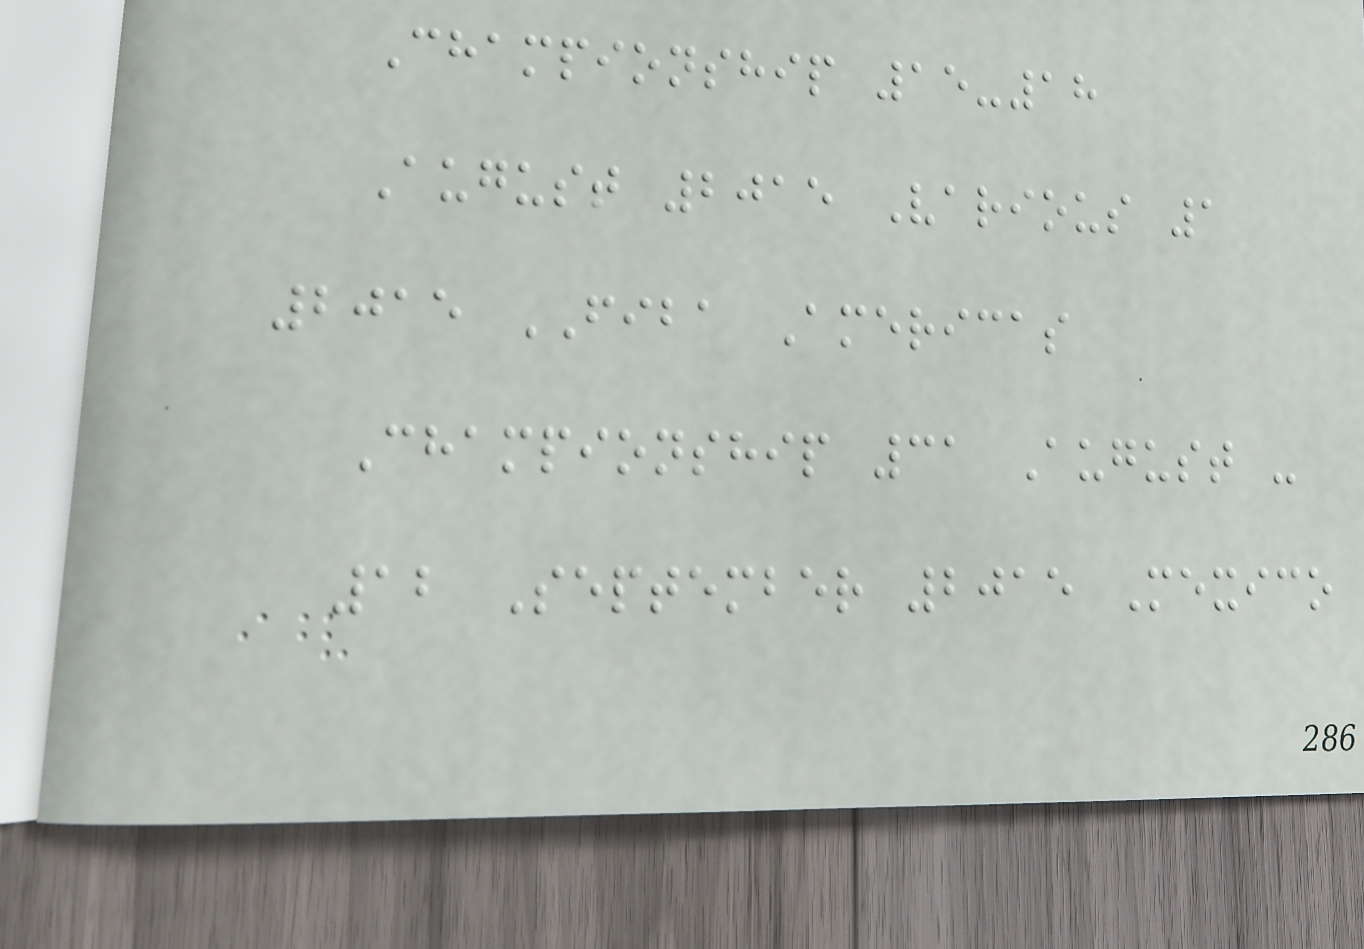Championship 15-18
August 2015 Various 1
2015 FIBA Americas
Championship 31 August -
12 September 2015 Mexico
